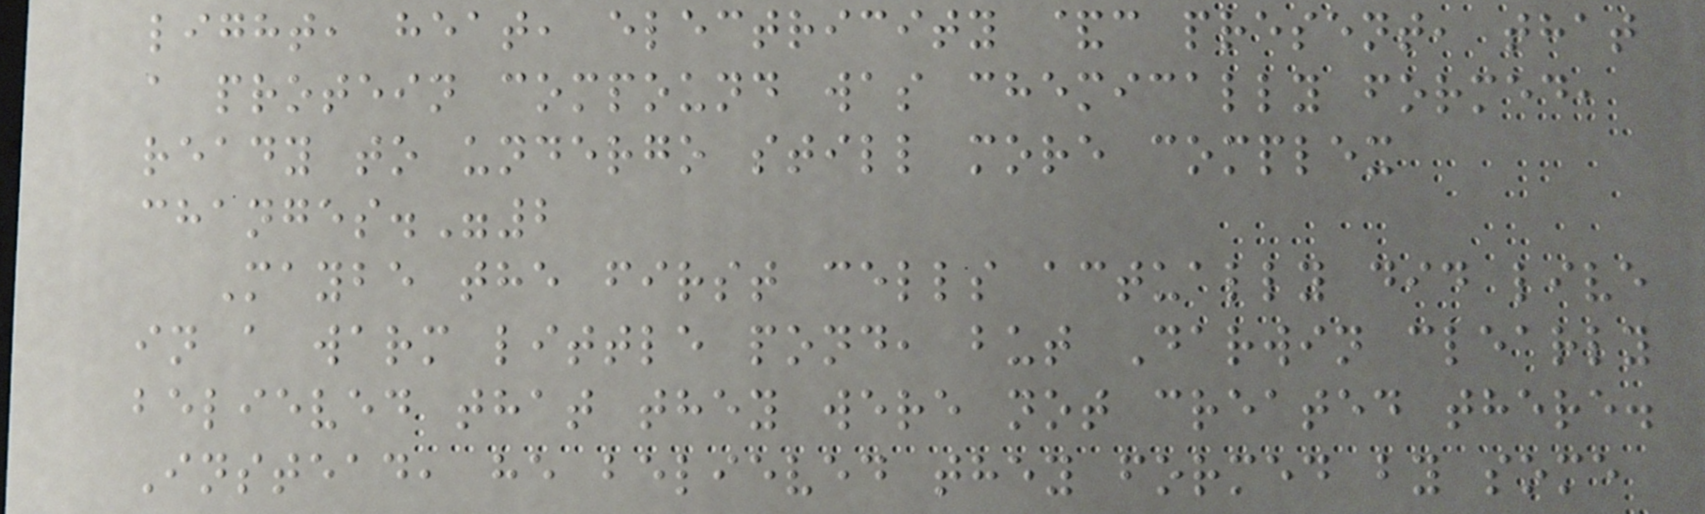light, heat, electricity &c present, that
a protein compound was chemically formed,
ready to undergo still more complex
changes."2
Maybe the first cells actually did live
in a warm little pond, but Darwin clearly
believed that they were not created there.
Instead, he believed they formed by some
